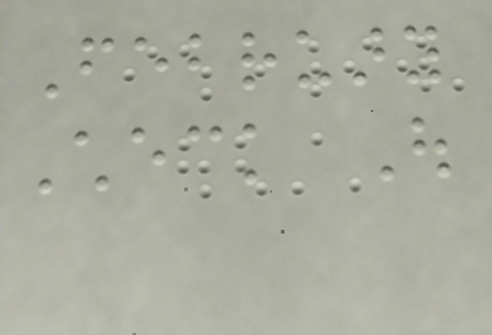February
Check Out
